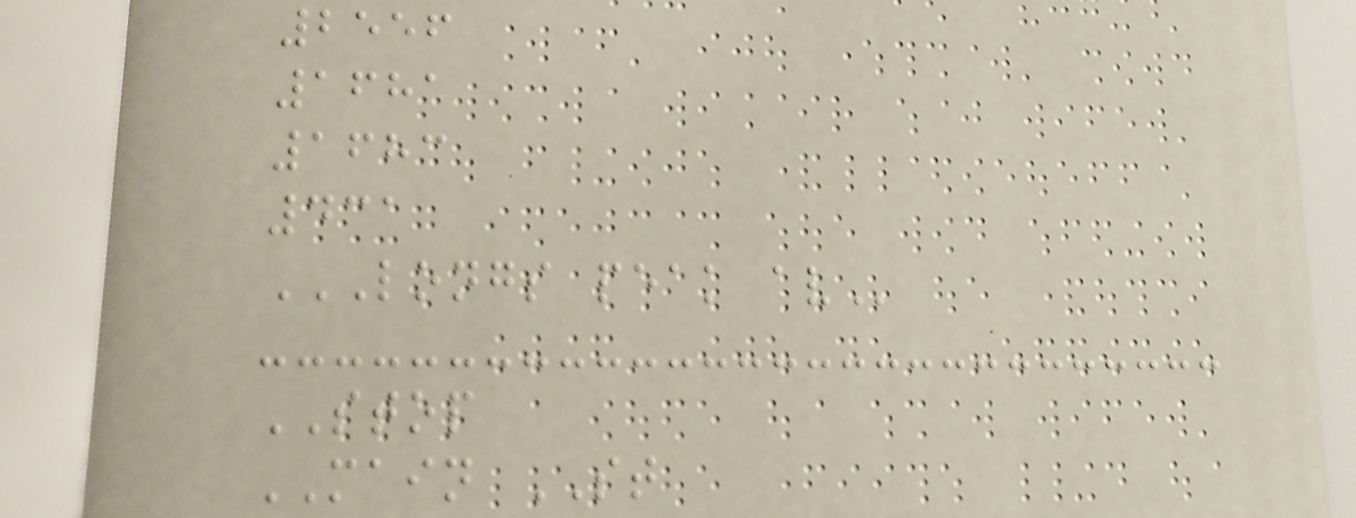2556
1681
1683
431
LONGS PEAK AV
STOP
MAIN ST
